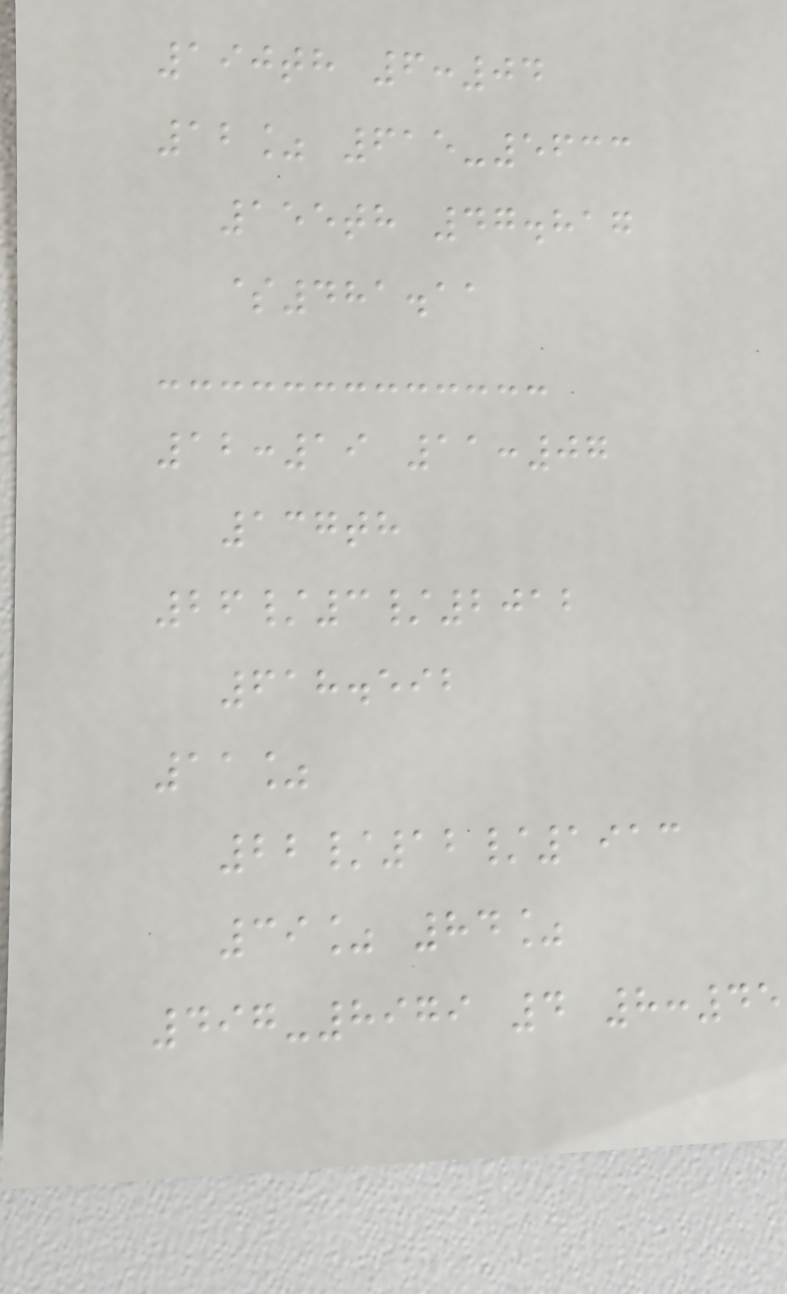190th 6:04
12% 615-5633
155th 47.817
$481.11
12:19 11:07
137th
26/3/2012
618.592
11%
22/12/1913
39% 84%
497-8979 4 8:45
